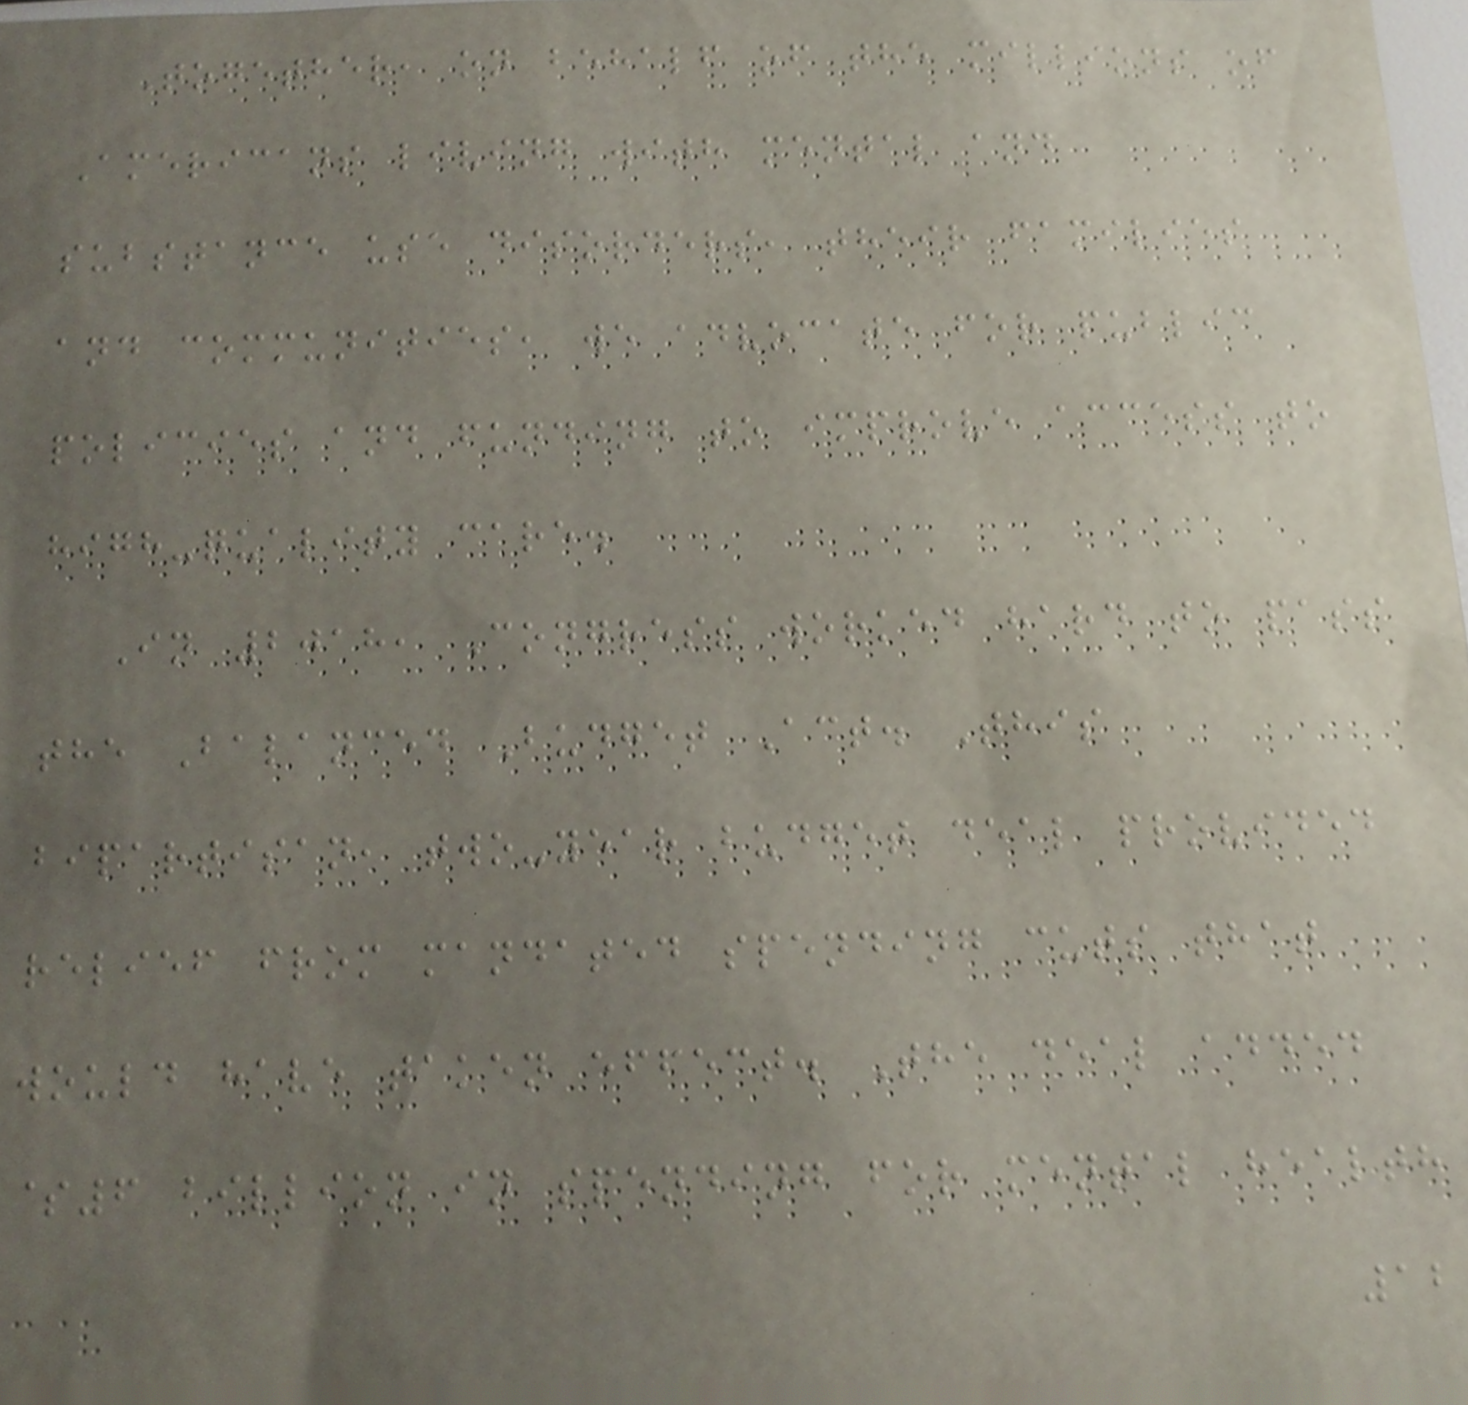Together, on behalf of the millions of
Americans living with mental and
substance use disorders, their families
and communities, we advocate for public
policies and funding to improve access to
high-quality care.
In 2018, Congress worked hard to pass
the Balanced Budget Act. This
bipartisan, two-year budget deal provided
relief from mandated spending cuts that
would have taken effect. The deal added
$6 billion in spending for mental health
12
